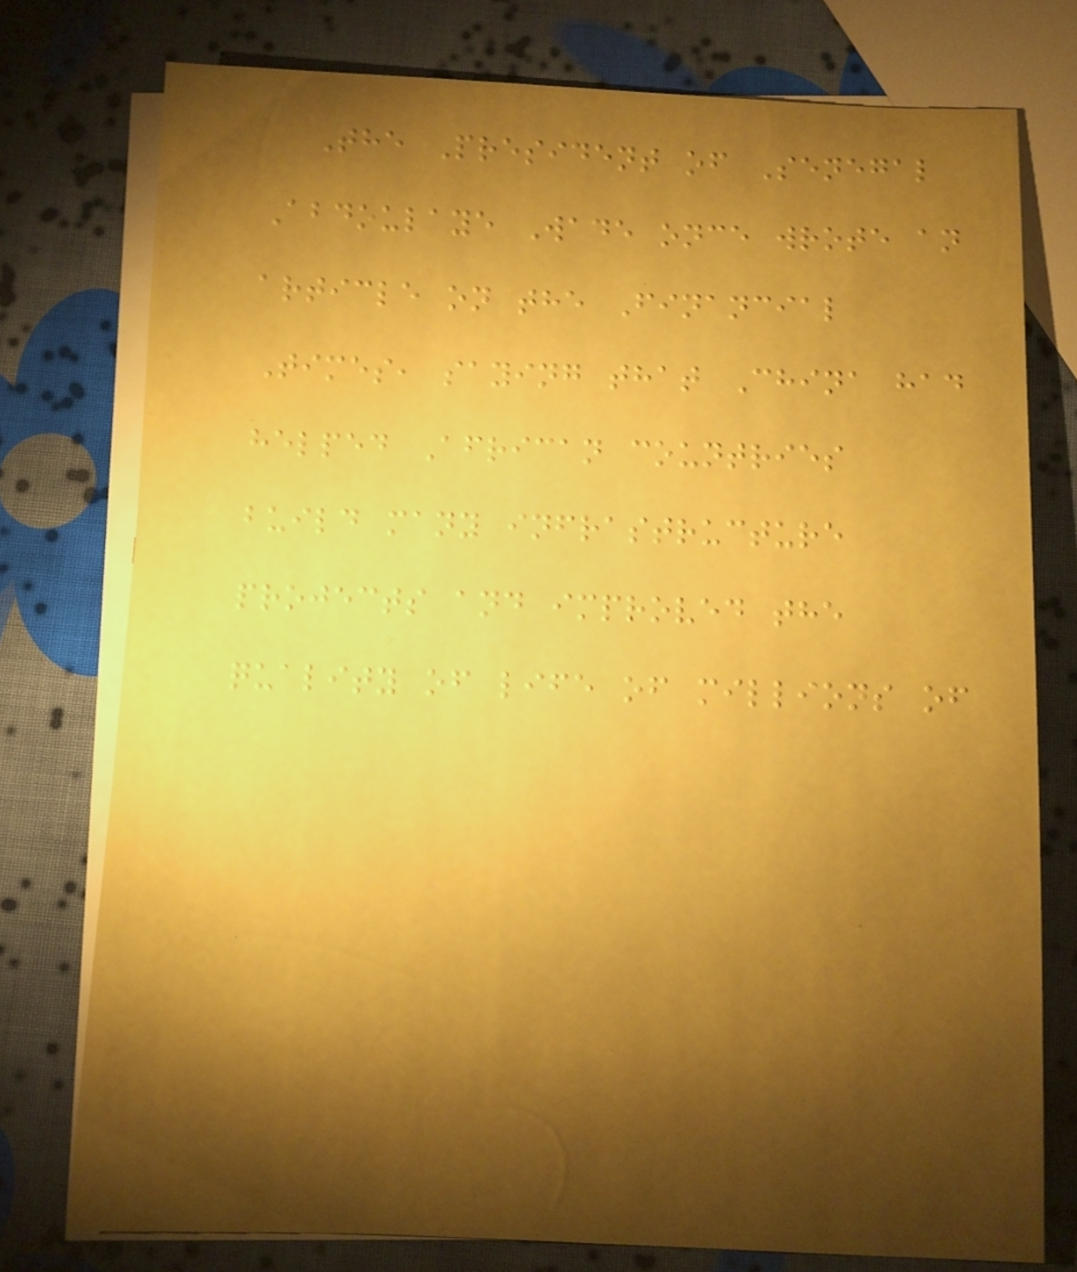The President of Senegal
Abdoulaye Wade once wrote an
article on the Financial
Times, saying that China had
helped African countries
build many infrastructure
projects and improved the
quality of life of millions of
